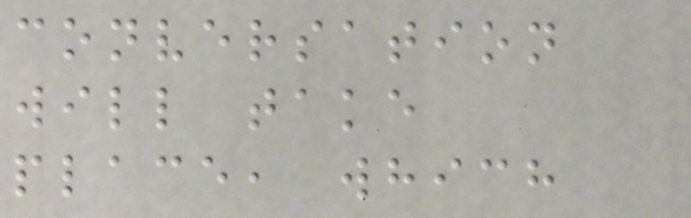conversation
will take
place, which
